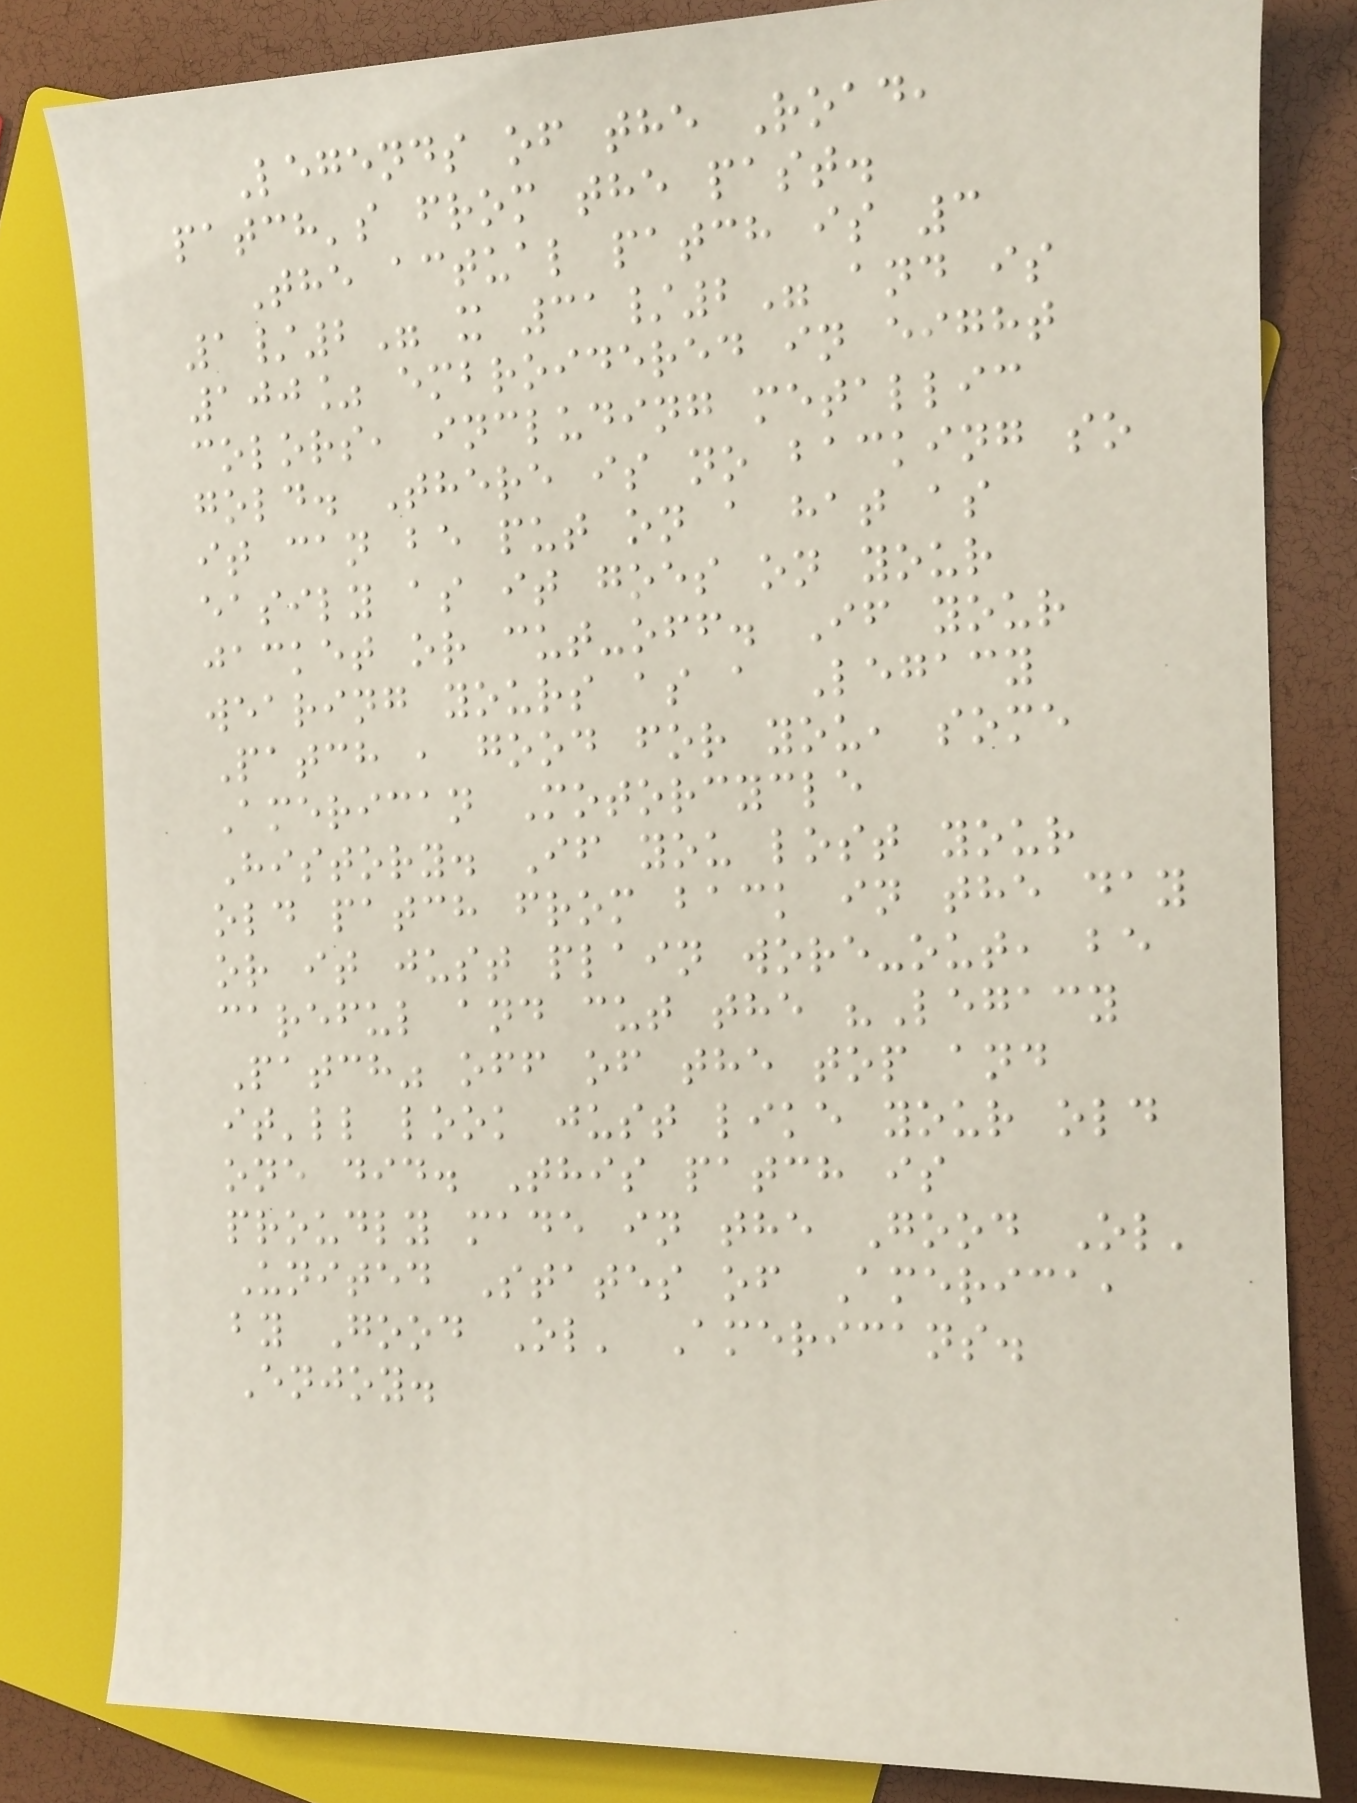Legends of the Road,
patch's from the past.
The actual patch is 3
1/2" x 31/2" and is
100% embroidered in eight
colors, including metallic
gold. There is no backing so
it can be put on a hat as
easily as it goes on your
jacket or cut-off. If your
wearing yours as a Legacy
Patch , good for you, some
American Motorcycle
History. If you lost your
old patch from back in the day
or it just plain wore-out, be
careful and cut the "Legacy
Patch" off of the top and
it'll look just like your old
one did. This patch is
proudly made in the Good Ol'
United States of America,
by Good Ol' Americans.
Enjoy.
